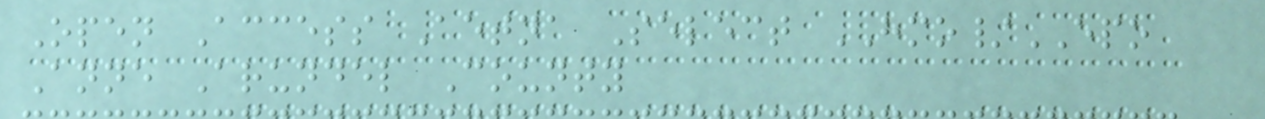Open Access Aetna Select HMO/EPO
Anne Arundel County
